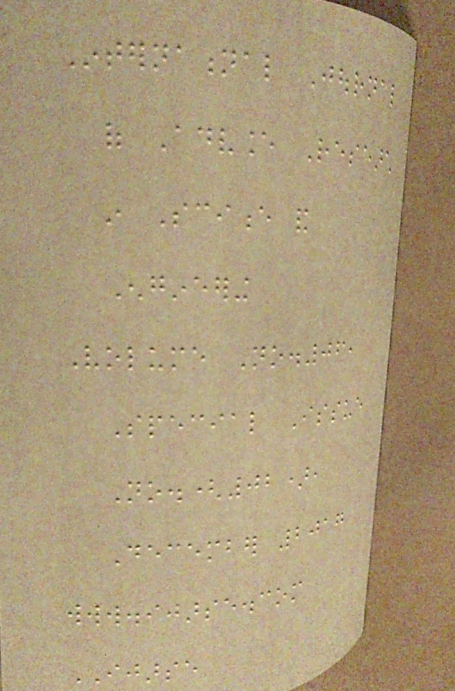International Journal
of Advance Research
in Science and
Engineering
Volume No.06,
Special Issue
No.(02),
December 2017
www.ijarse.com
IJARSE
